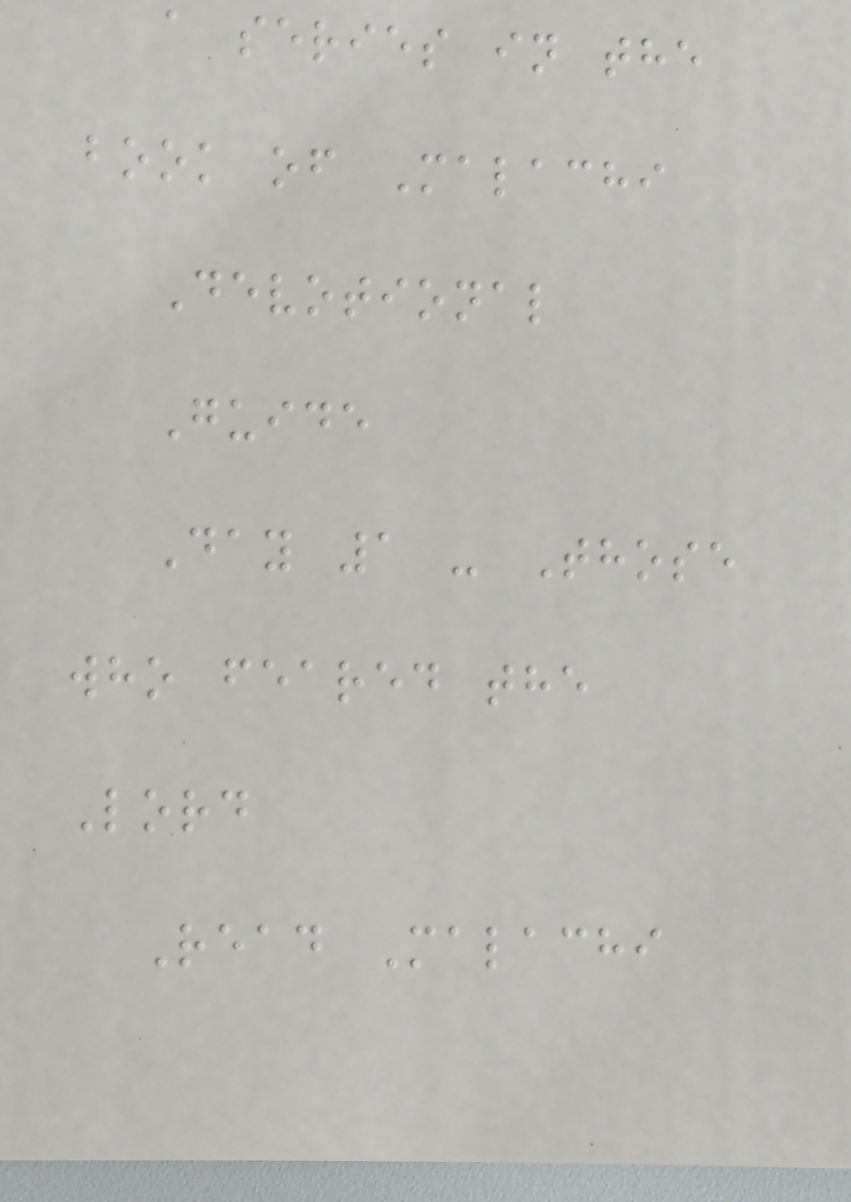a series in the
book of Malachi
Devotional
Guide
Day 1 - Those
who feared the
Lord
Read Malachi
